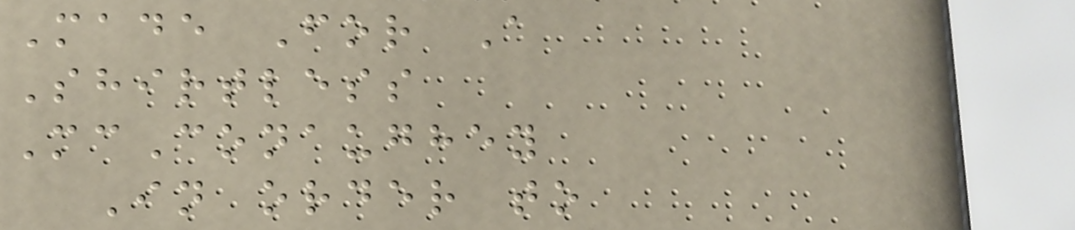Made For A
Shirtless
McConaughey
In order to
